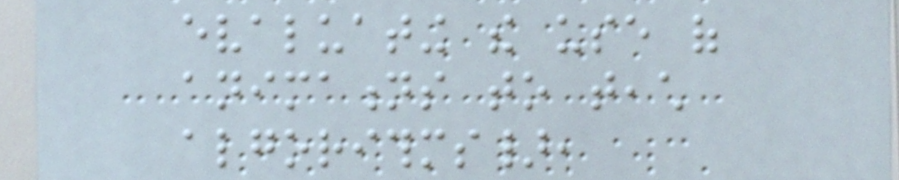evaluating the use of
animations to teach
algorithms},
